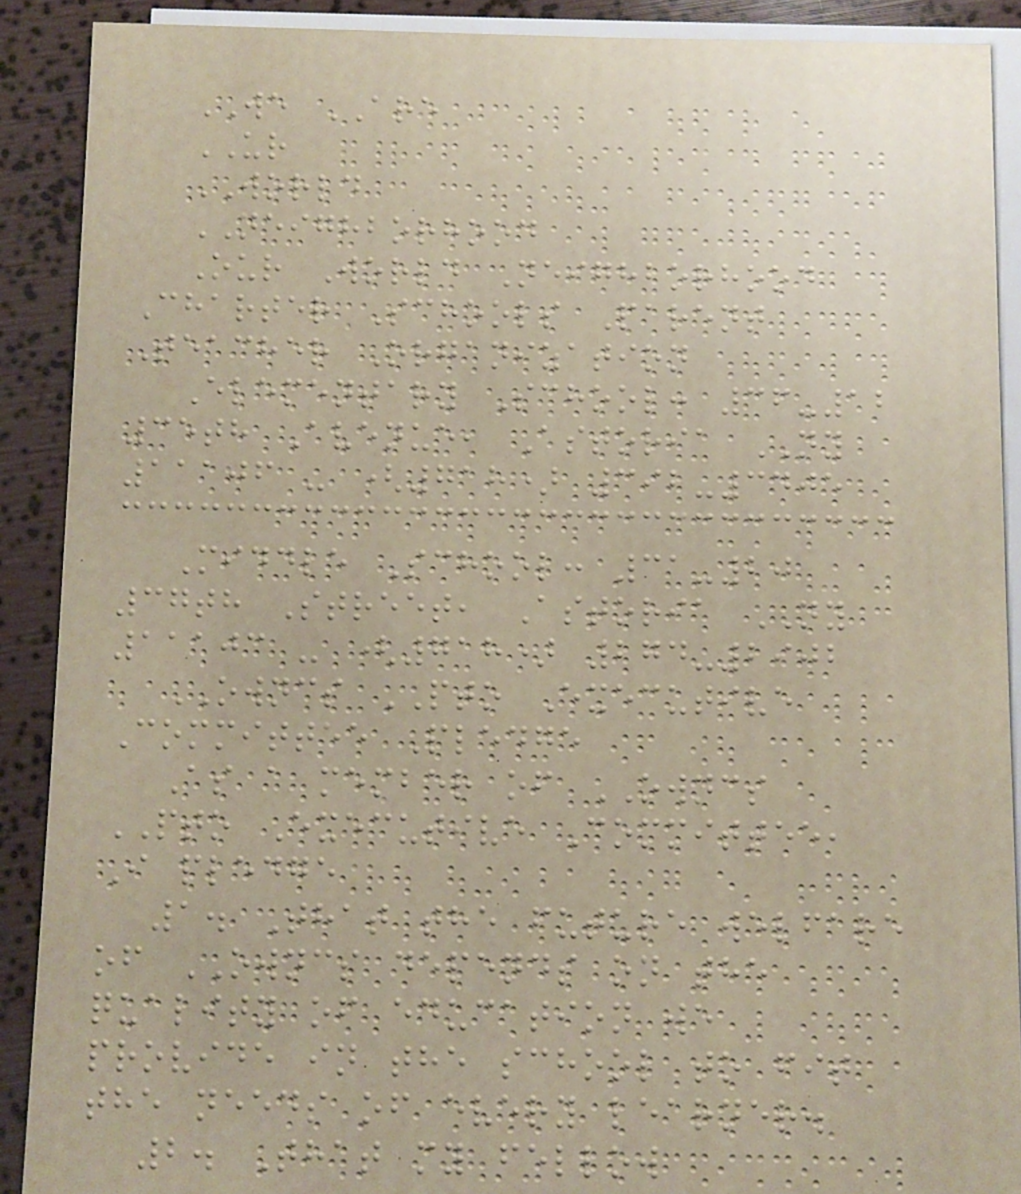WE ARE
UR
WORLD
NEIGHBORHOOD
Our World Neighborhood
Charter Schools Parent
Teacher Organization
Elementary School: 36-12
35th Avenue, Astoria NY
11106 - (718) 392-3405
Middle School: 31-20
37th Street, Astoria NY
11103 - (718) 274-2902
OWNCS PTO Executive
Committee Pledge
As a member of OWNCS
PTO Executive Committee,
I pledge
1. That the future welfare
of OWNCS depends on the
quality of education we
provide in the school to fit
the needs of every learner.
2. That my fellow
